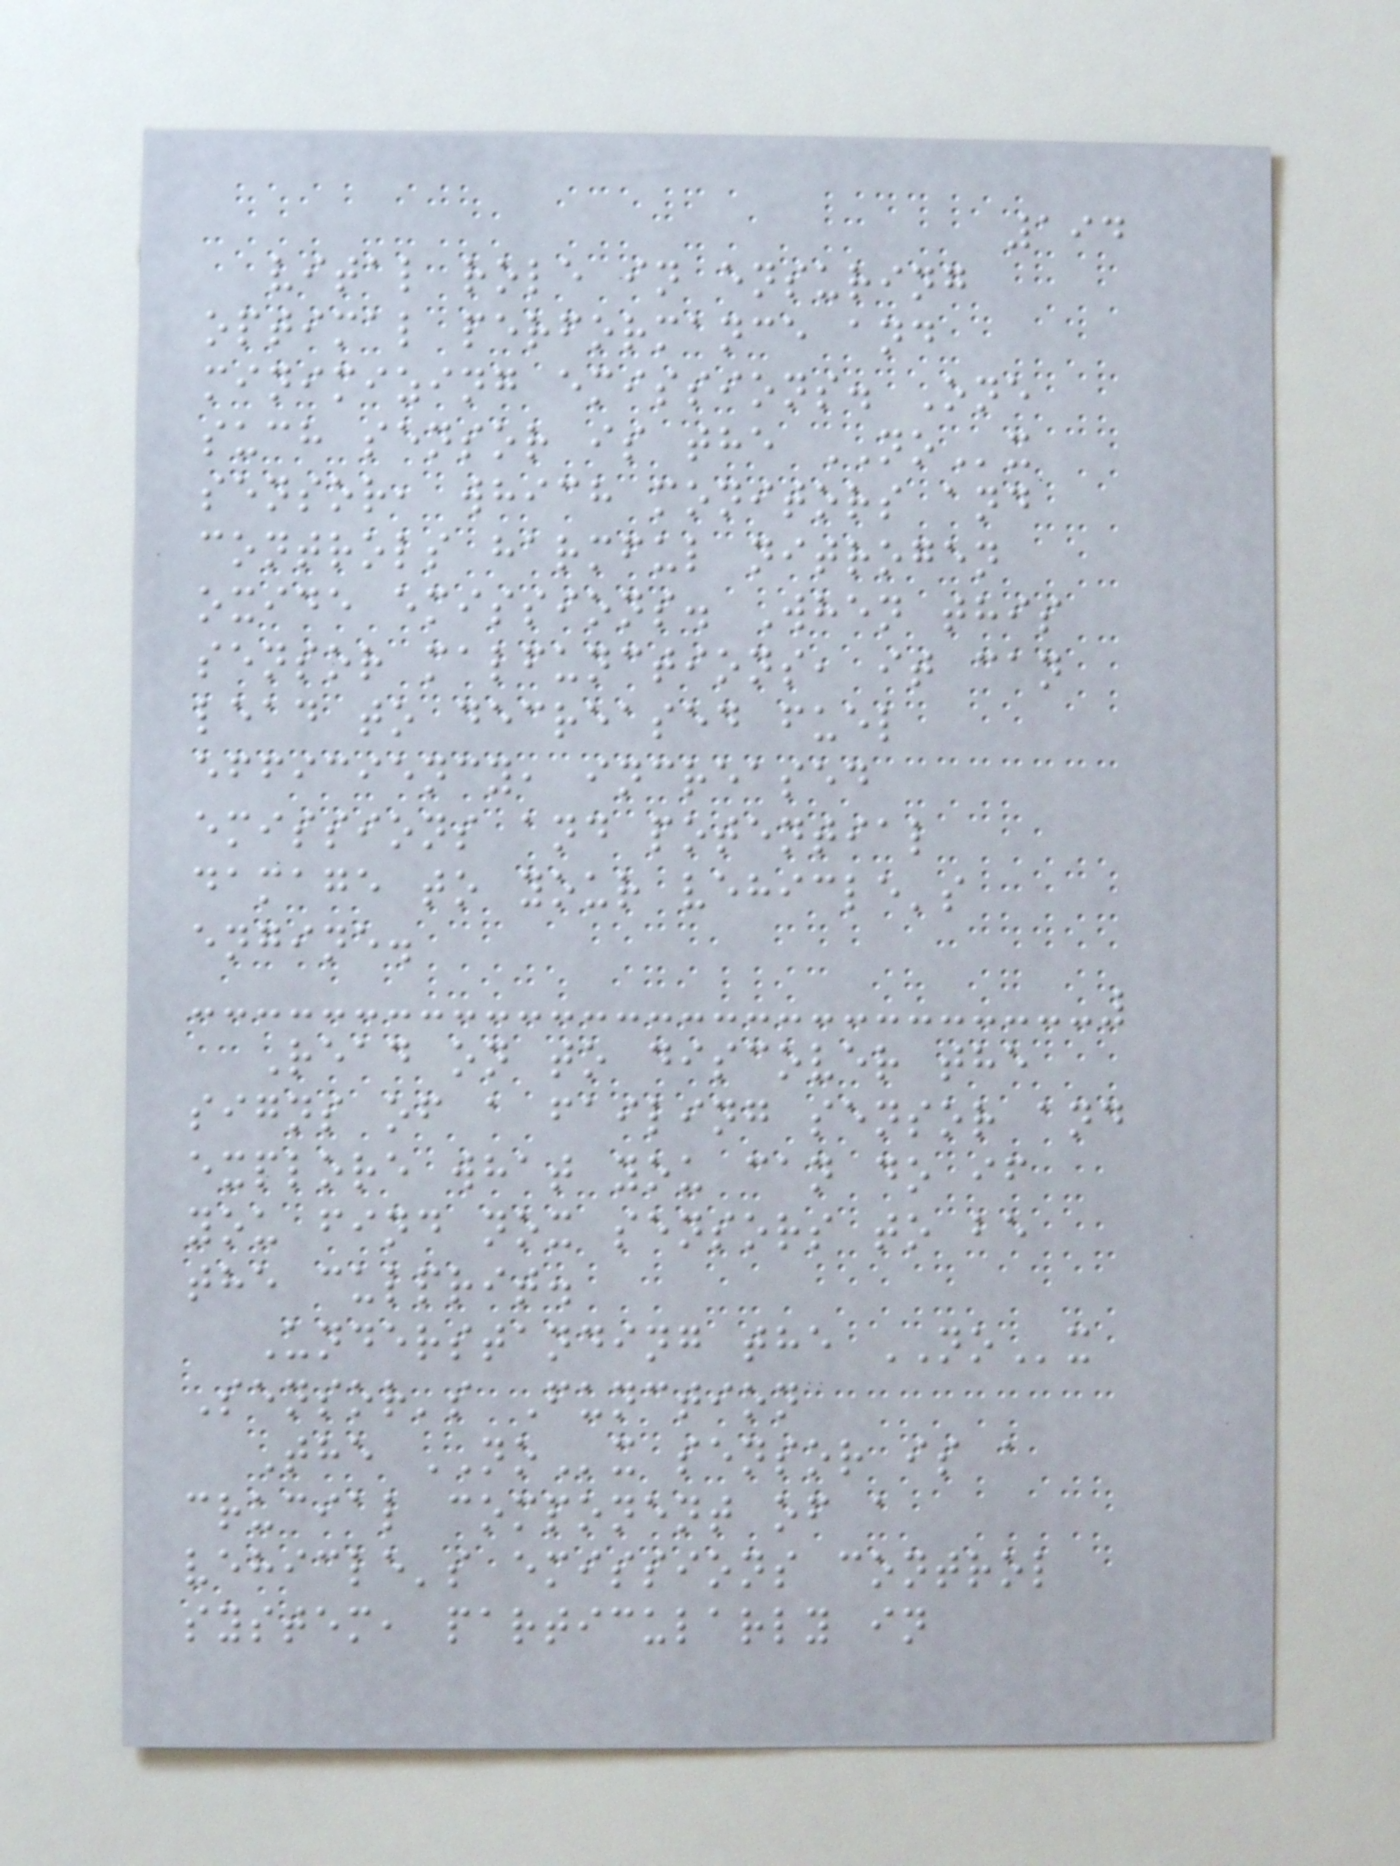194
vital role in ensuring
optimal performance and
minimizing emissions. One
such sensor is the NOx
sensor, which monitors and
controls harmful nitrogen
oxide emissions. When this
sensor malfunctions, it can
lead to decreased fuel
efficiency, increased
emissions and potential
damage to your vehicle's
engine.
Read on to discover the
signs of a failing sensor and
explore what you can do if
you find nox sensors to be
the culprit.
Understanding the NOx
Sensor's Function
The NOx sensor is a
crucial component of a
vehicle's emissions control
system, particularly in
